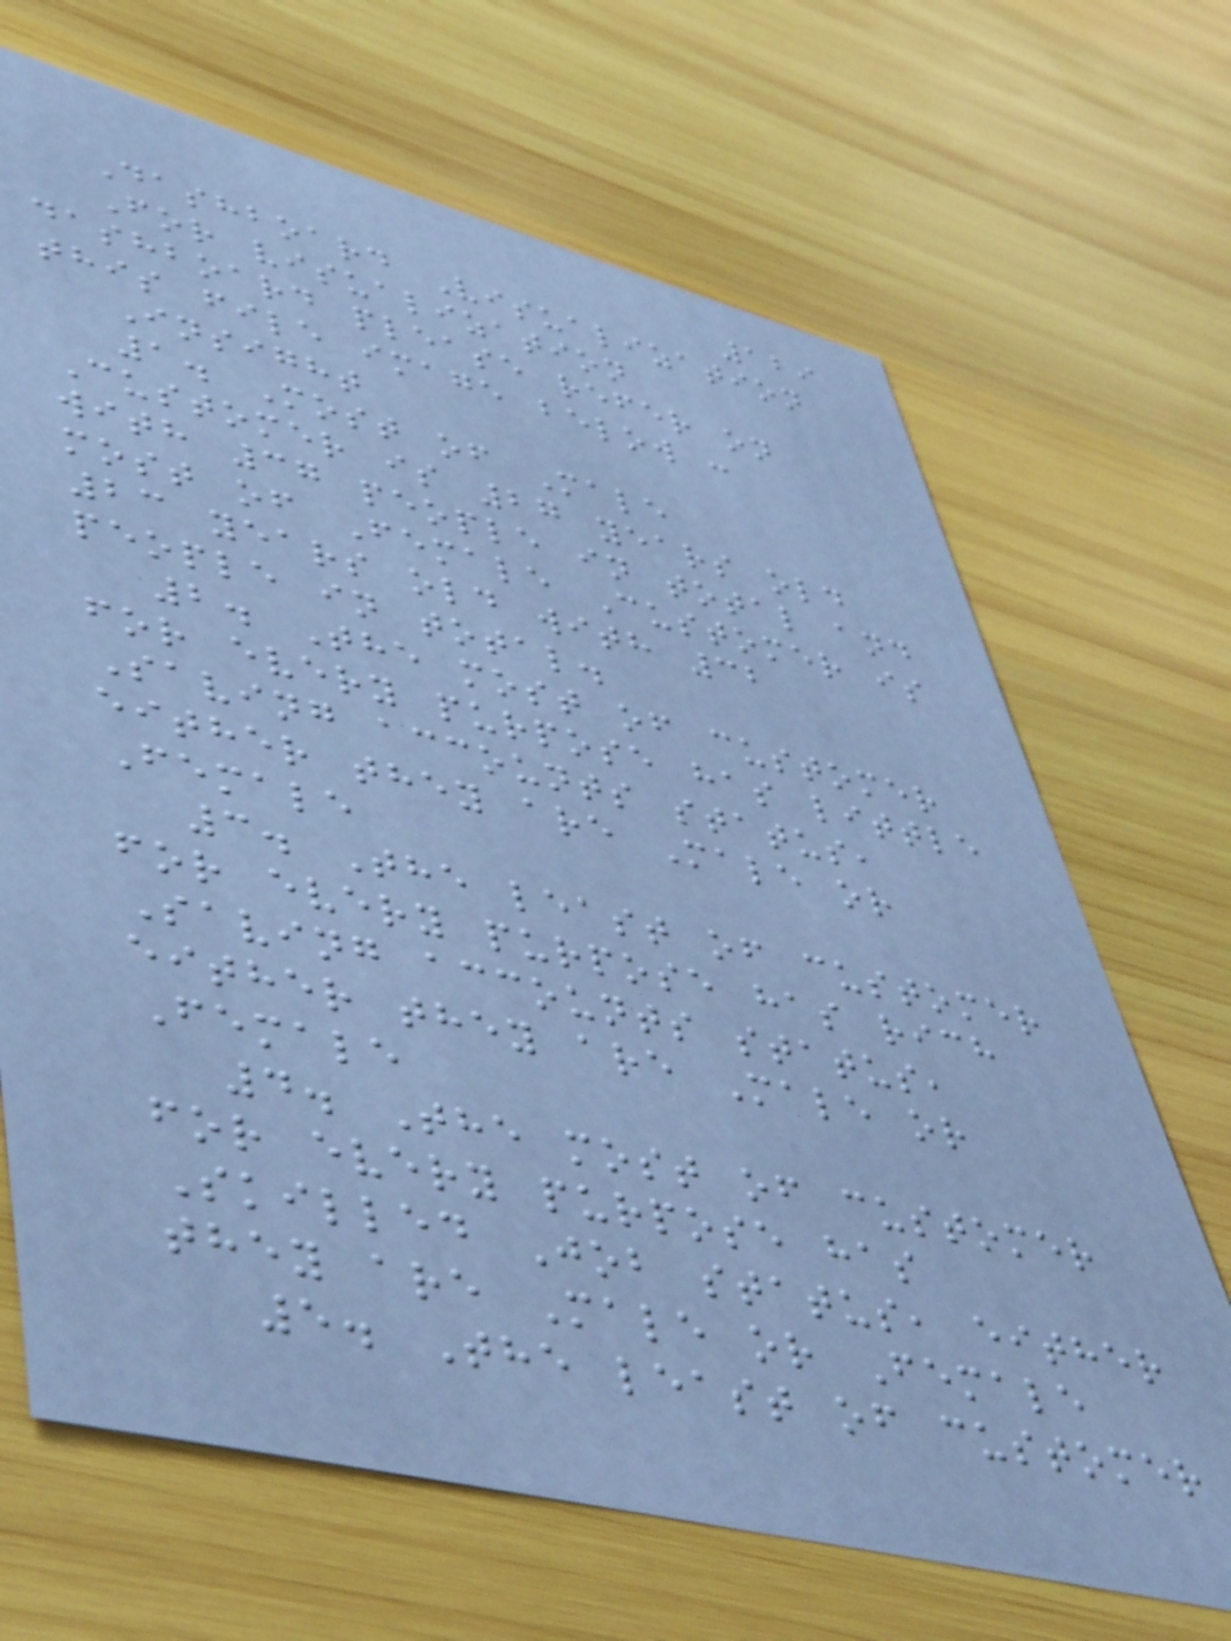129
Dashboard Visualization
For visualization
dashboard please refer on
this file image below :
Insight
1. Most of Male
Customer is 27 years old
with 37 people in total and
most of Female Customer is
23 years old with 32
people in total.
2. The most of customer
for every purpose has little
Saving accounts status,
either they are Male or
Female
3. The least of customer
for every purpose has rich
Saving accounts status,
either they are Male or
Female
4. The most of customer
for every purpose has
Skilled Job status, either
they are Male or Female
5. The least of customer
